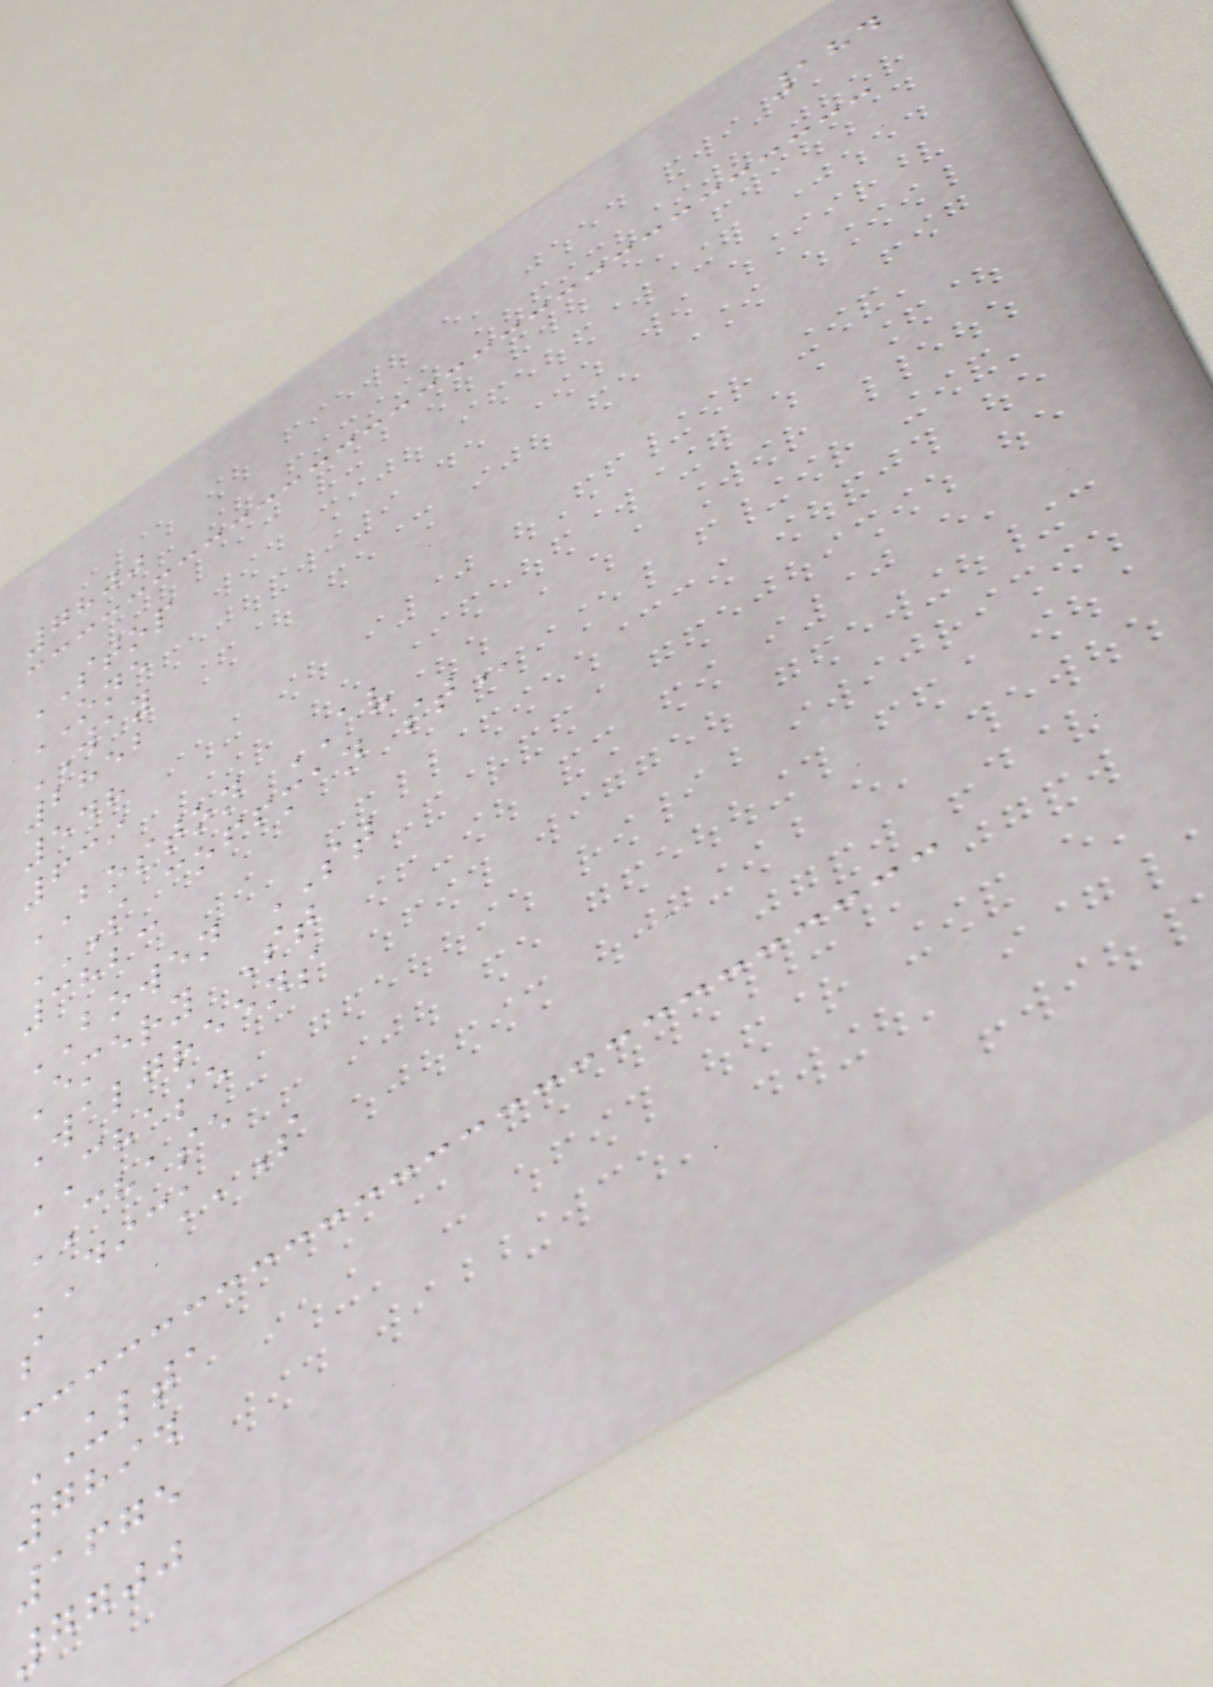184
7800
STOP
ONE
WAY
2852
548
639
BOSTON AV
S COFFMAN ST
3823
BOWEN ST
Emery St
Walgreens
CHASE
CHASE
DICK'S
s
ULTA
7894
1675
7700
